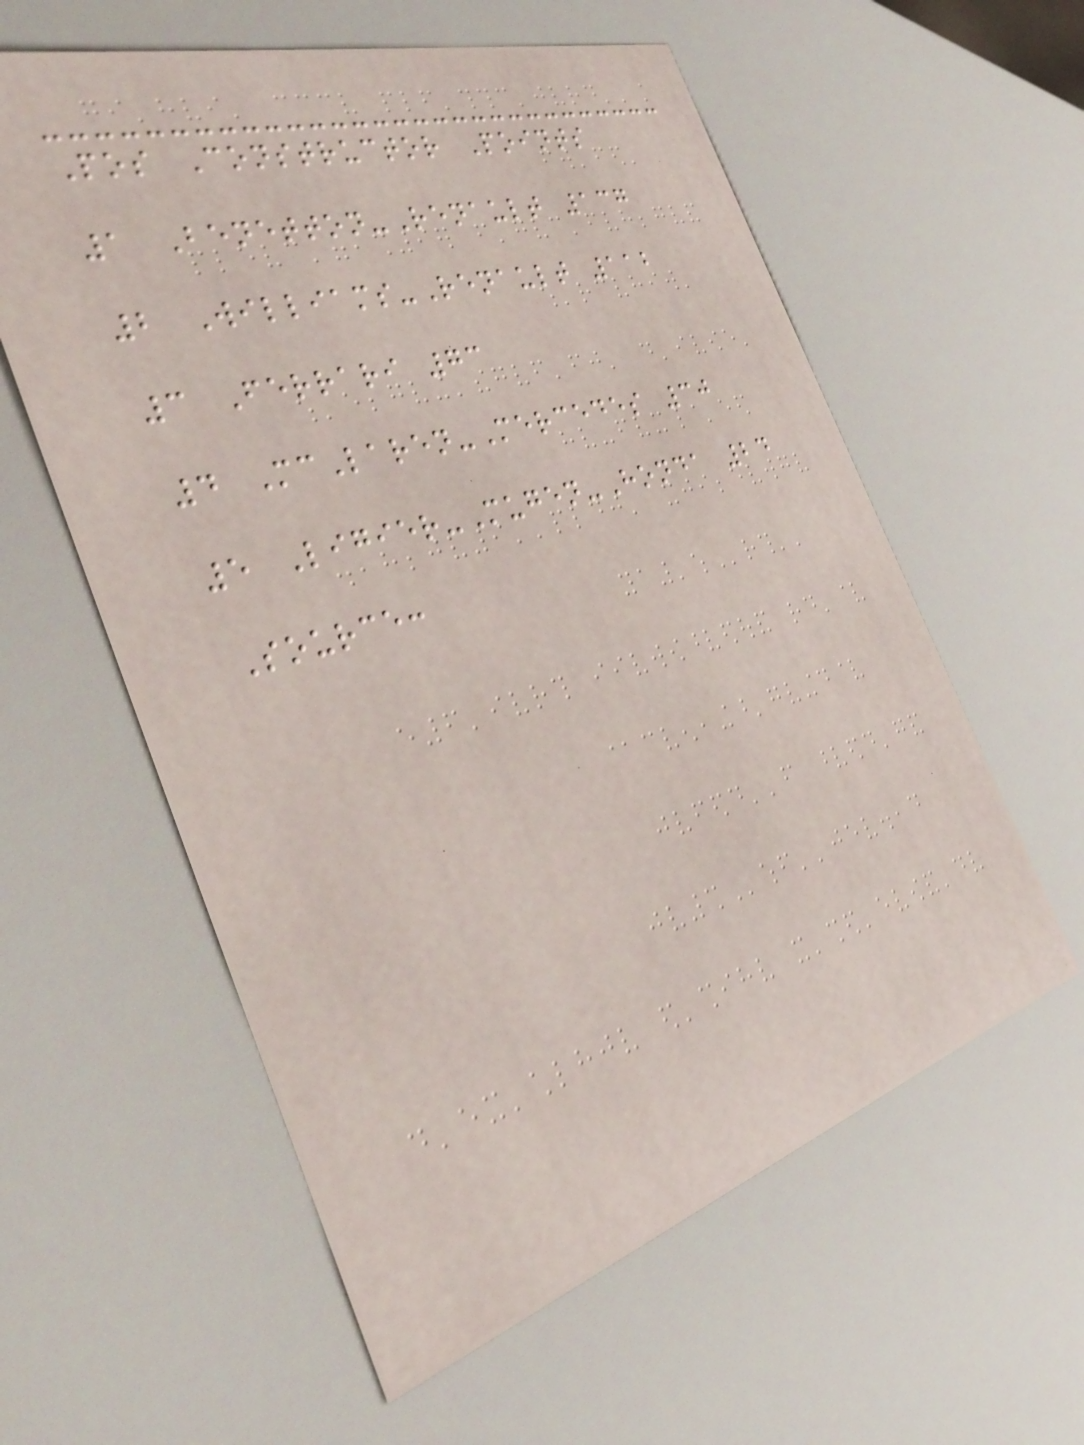Pos Constructor Points
1 Benetton-Renault 137
2 Williams-Renault 112
3 Ferrari 73
4 McLaren-Mercedes 30
5 Ligier-Mugen-Honda 24
Source:
